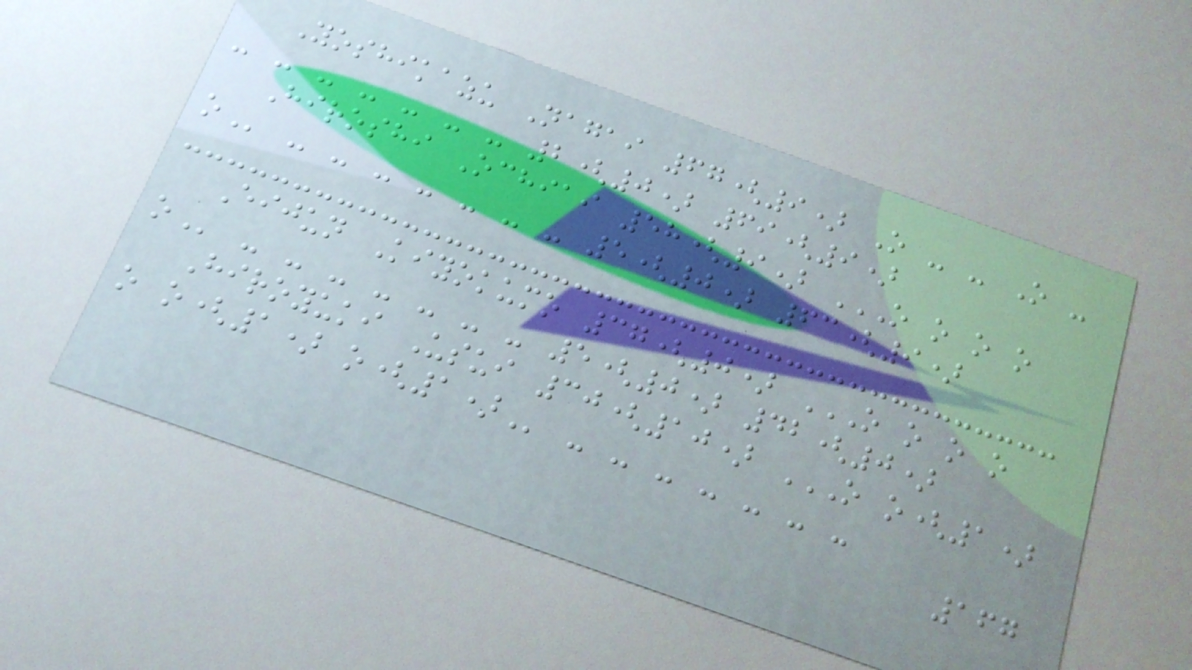Yoshikazu Nagai 67(9) O - - O -
- - - - - - - 2(0) 69(9)
Hiroshi Ochiai 58(9) O O O O
O - - - - - - - 5(0) 63(9)
Eijun Kiyokumo 37(0) O O O O
O - - - - - - - 5(0) 42(0)
Hiroyuki Usui 30(10) O O(1)
O O(1) O(1) - - - - - - -
167
